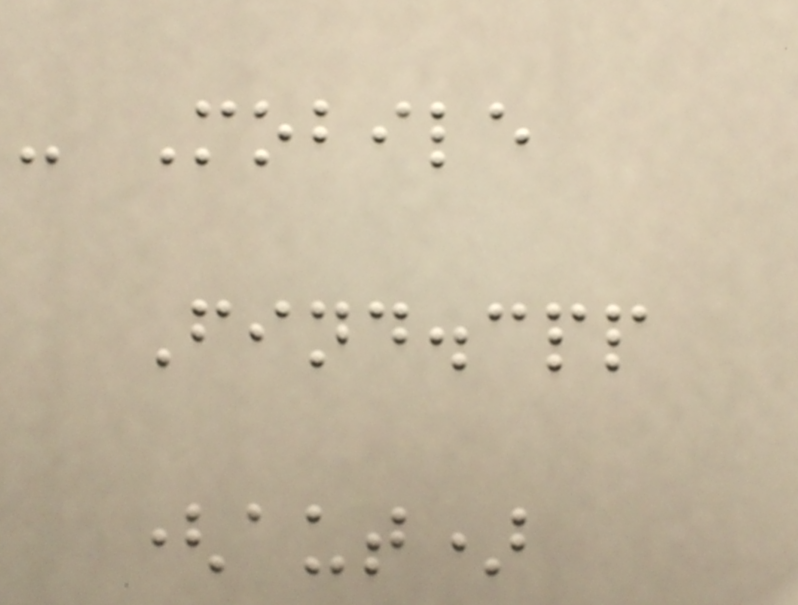- Mobile
Find.cpp
(aut)
